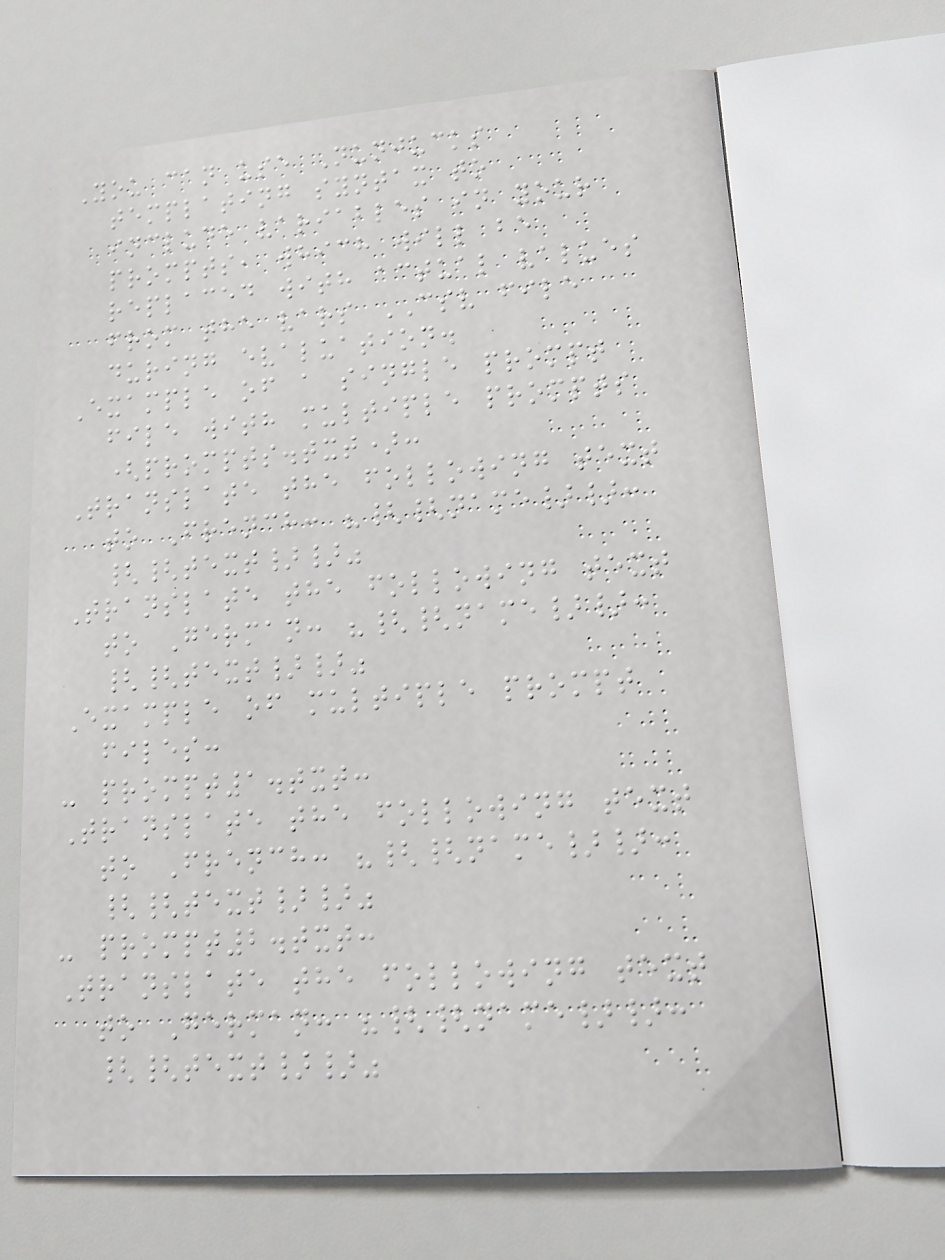You can use Nunjucks
templating syntax to
include variables in your
prompts, which will be
replaced with actual values
from the vars CSV file
during evaluation.
Example of a single prompt
file with multiple prompts
(prompts.txt):
Translate the following text
to French: "{{name}}:
{{text}}"
Translate the following text
to German: "{{name}}:
{{text}}"
Example of multiple prompt
files:
- prompt1.txt:
Translate the following text
to French: "{{name}}:
{{text}}"
- prompt2.txt:
Translate the following text
to German: "{{name}}:
{{text}}"
